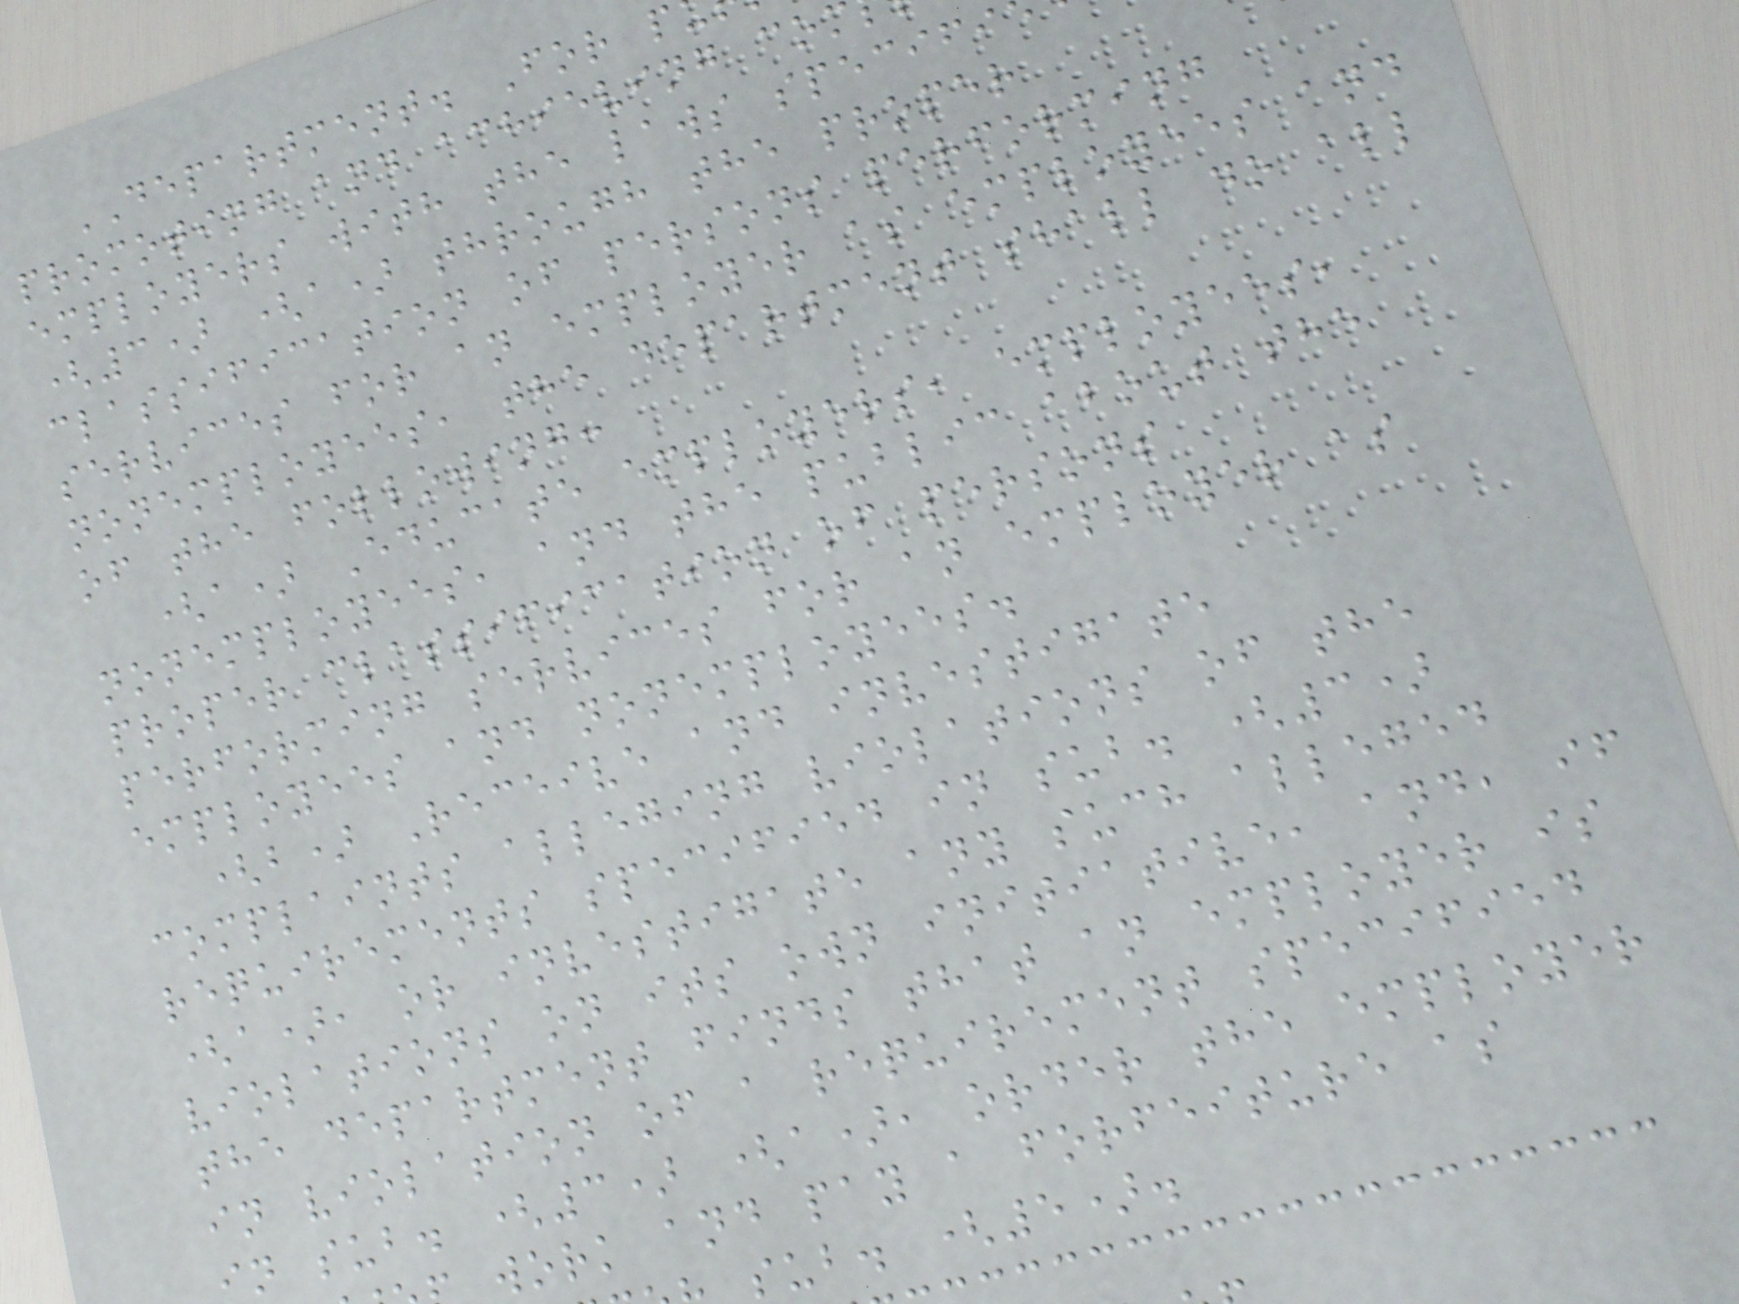DEPARTMENT. For p
promoting and achieving co
employers with the laws specifi
(3) (a) through the proper
classification of persons performing
services for an employer as employees and
nonemployees, the department shall do all
of the following:
(a) Educate employers, employees,
nonemployees, and the public about the
proper classification of persons
performing services for an employer as
employees and nonemployees.
(b) Receive and investigate
complaints alleging violations of the
requirements specified in sub. (3)
(a), or investigate any such alleged
violations on its own initiative, and, if
the department finds that an employer is
in violation of a requirement specified
in sub. (3) (a), order the employer
work and pay a forfeiture as
sub. (5).
